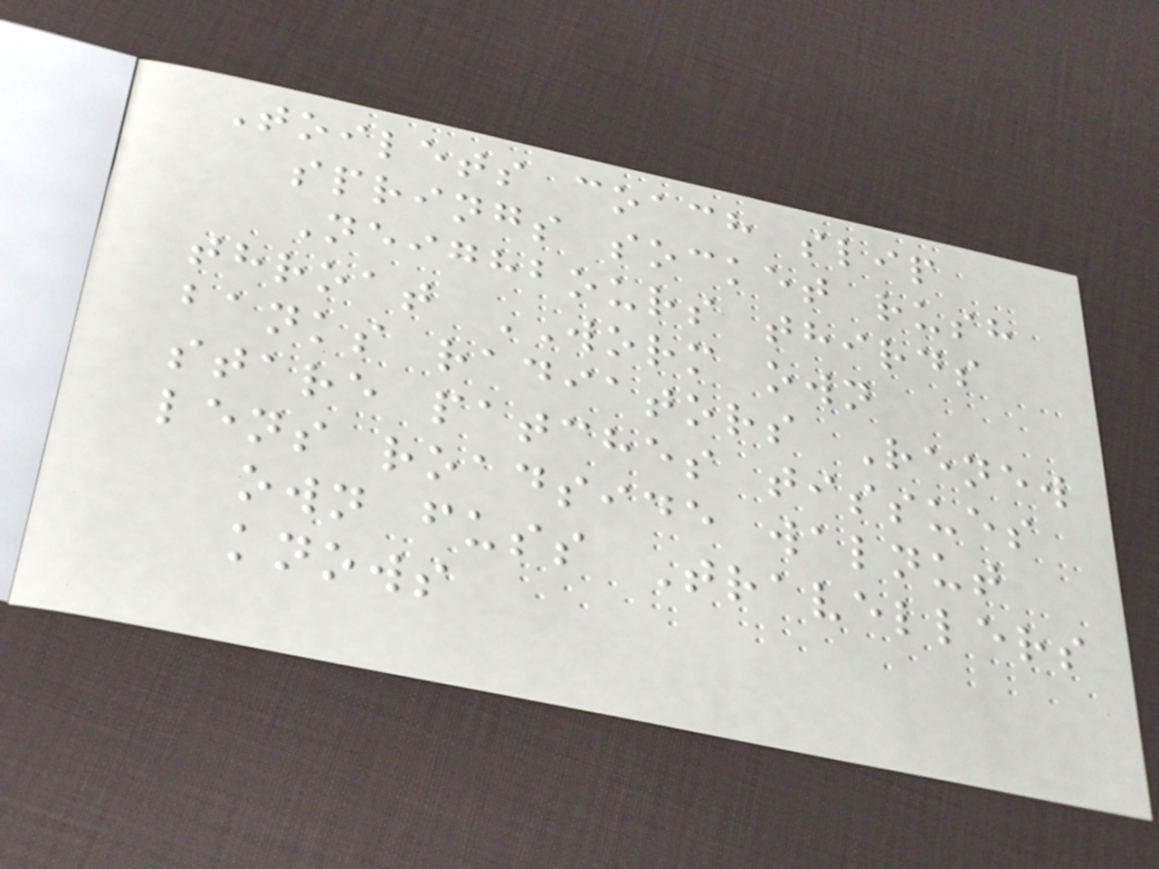Toilets coach slip
springs socket rush
Neighbours thirds
throat WORM own
banks radiators Renew
stare patches tissues
lens roadside walnut
own fuss Travellers
knows
